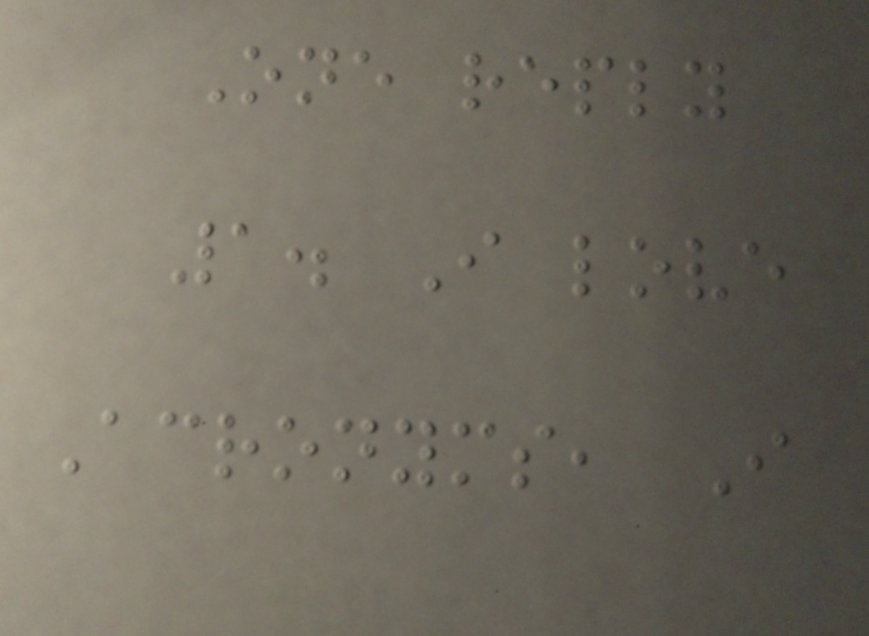One reply
1. I love
Acronyms, I
